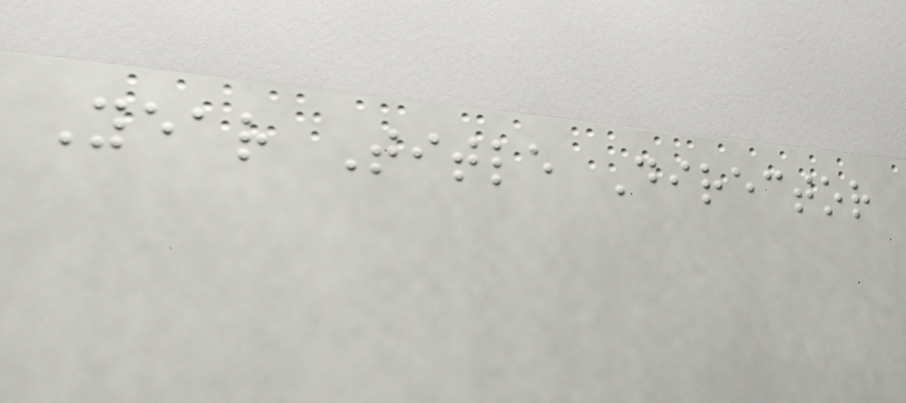Year Title Director
